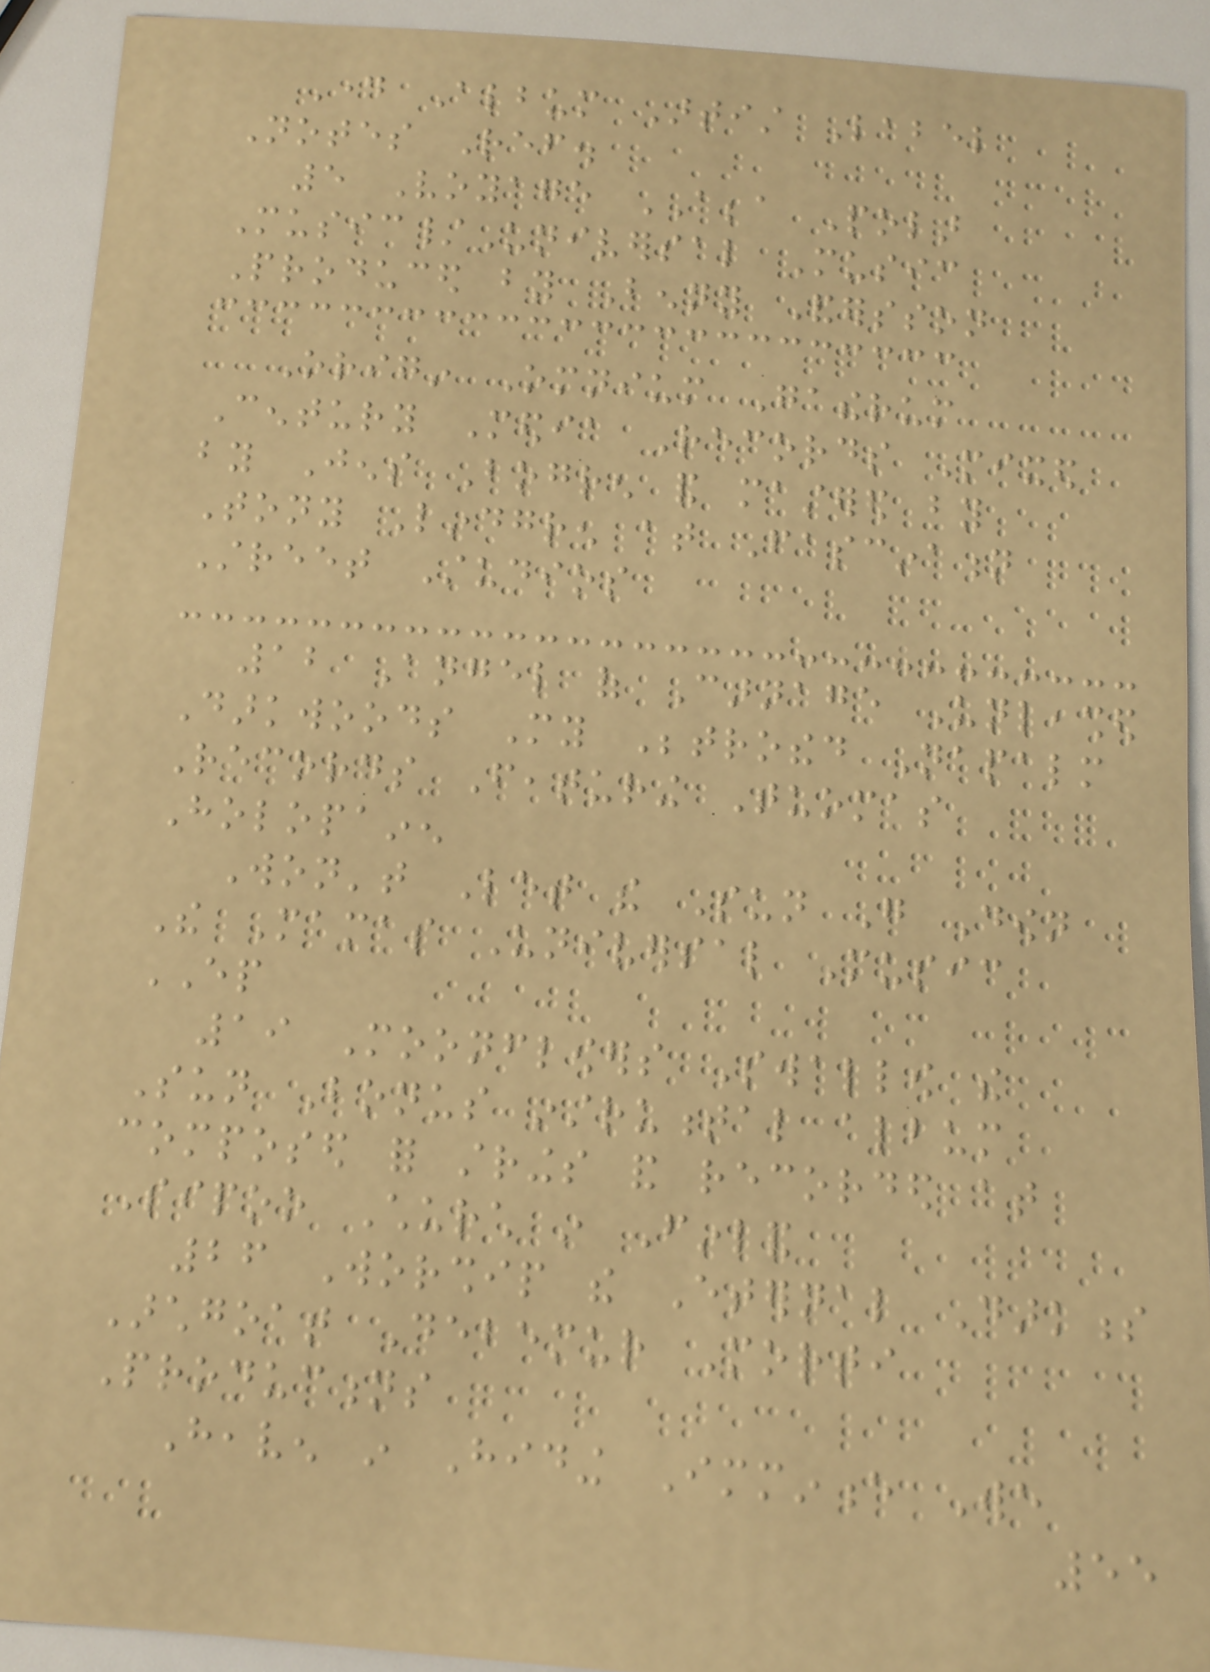Day Album Artist Label
Notes Ref.
5 Voyage ABBA Polar
Music/Universal Music
Produced by Benny Andersson
Origin Omnium Gatherum
Century Media Records Mixed
by Jens Bogren and mastered by
Tony Lindgren at Fascination
Street Studios
12 Angel of Carnage Unleashed
Darkwoods My Betrothed Napalm
Records Featuring Tuomas
Holopainen
Won't Let the Sun Go Down
The Mamas Universal Music
EP
19 Moonflowers Swallow the
Sun Bonus instrumental album
composed for strings and recorded at
Sipoo Church in Finland
26 Worship the Eternal Darkness
Archgoat Debemur Morti
Productions
Heaven in Hiding Imminence We
55
